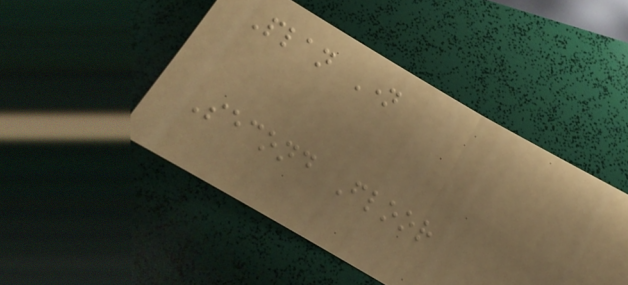Plan Name
Second Floor
